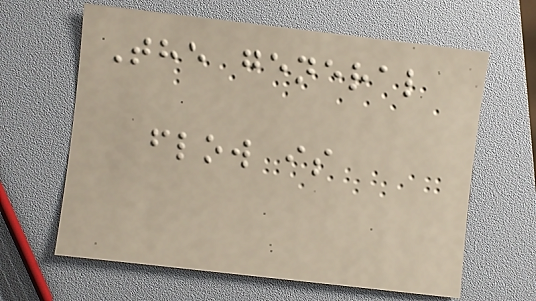The general
flow is
